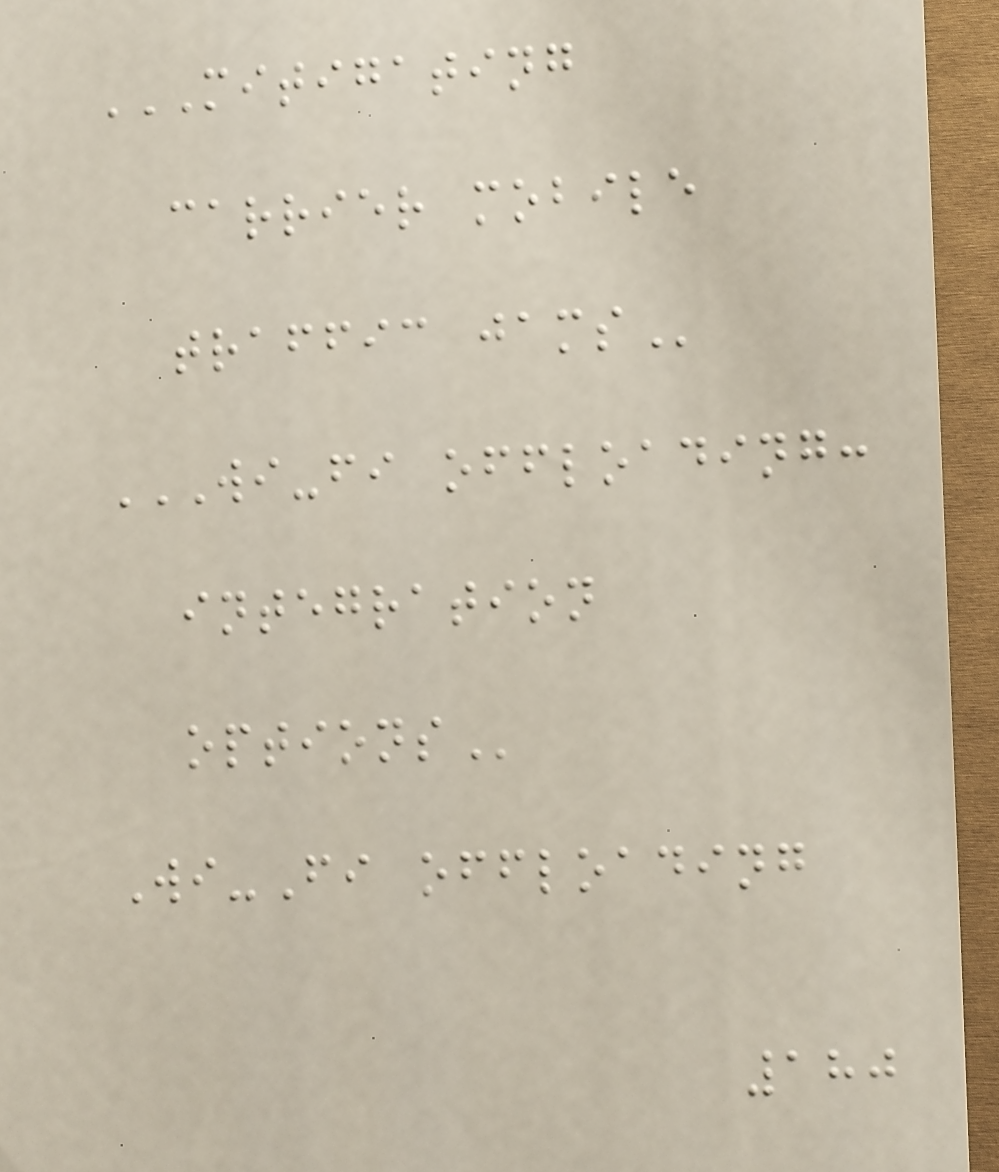MITIGATING
CARRIER MOBILE
TRAFFIC JAMS
WI-FI OFFLOADING:
INTEGRATION
OPTIONS
Wi-Fi offloading
180
